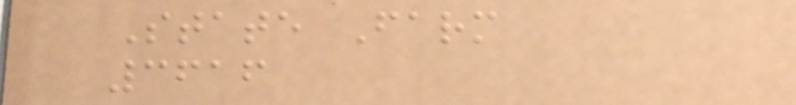State Farm
3616
